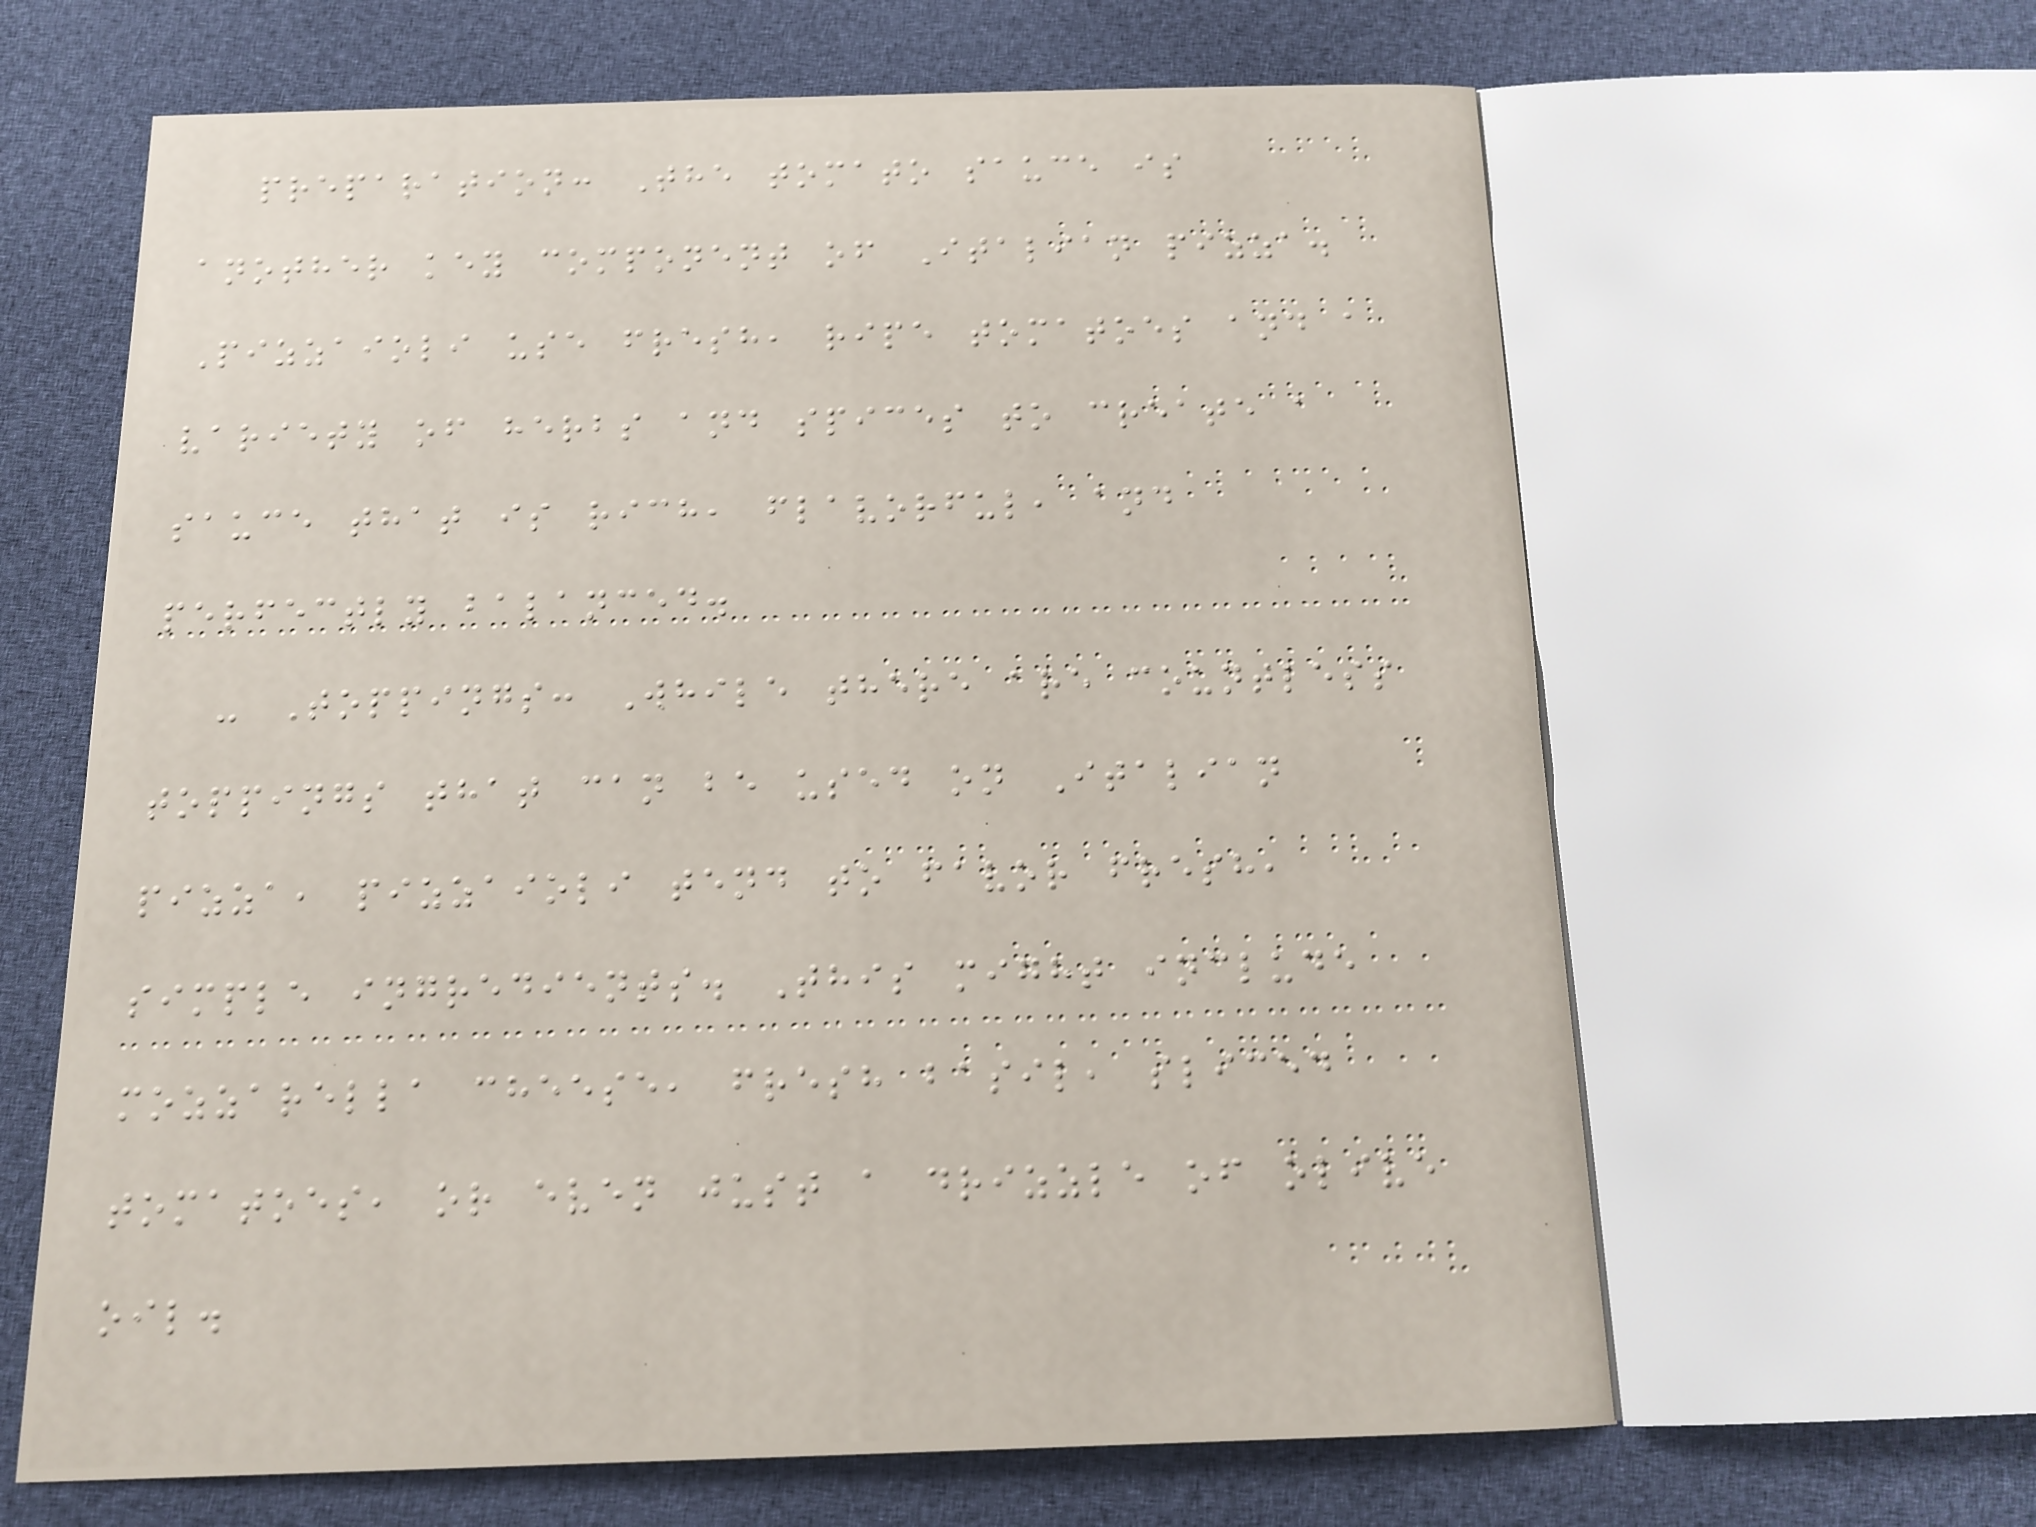preparation: The tomato sauce is
another key component of Italian pizza.
Pizzaioli use fresh, ripe tomatoes and a
variety of herbs and spices to create a
sauce that is rich, flavorful, and
perfectly balanced.
- Toppings: While there are countless
toppings that can be used on Italian
pizza, pizzaioli tend to favor fresh,
simple ingredients. This might include
mozzarella cheese, fresh basil, sliced
tomatoes, or even just a drizzle of olive
oil.
